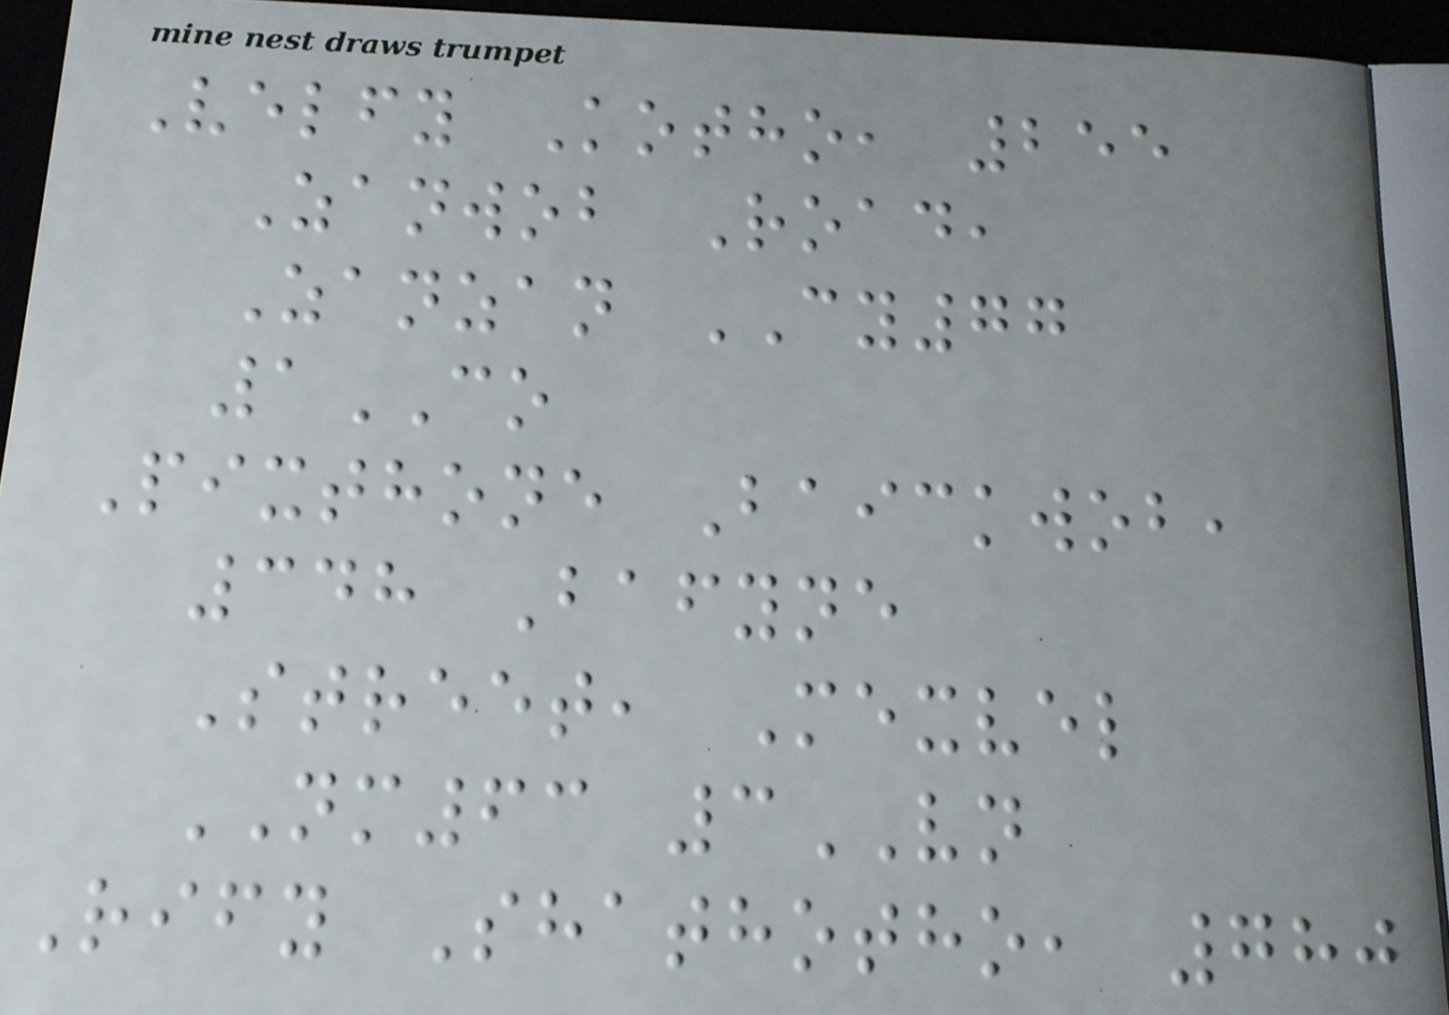Velfy Kotho, 255
Zanwob Road,
Zanzan CY77
1CO
Pixthone Baickwob,
348 Bafyne
Street, Mexvel
NM63 3VN
Rify Shathotho, 780
